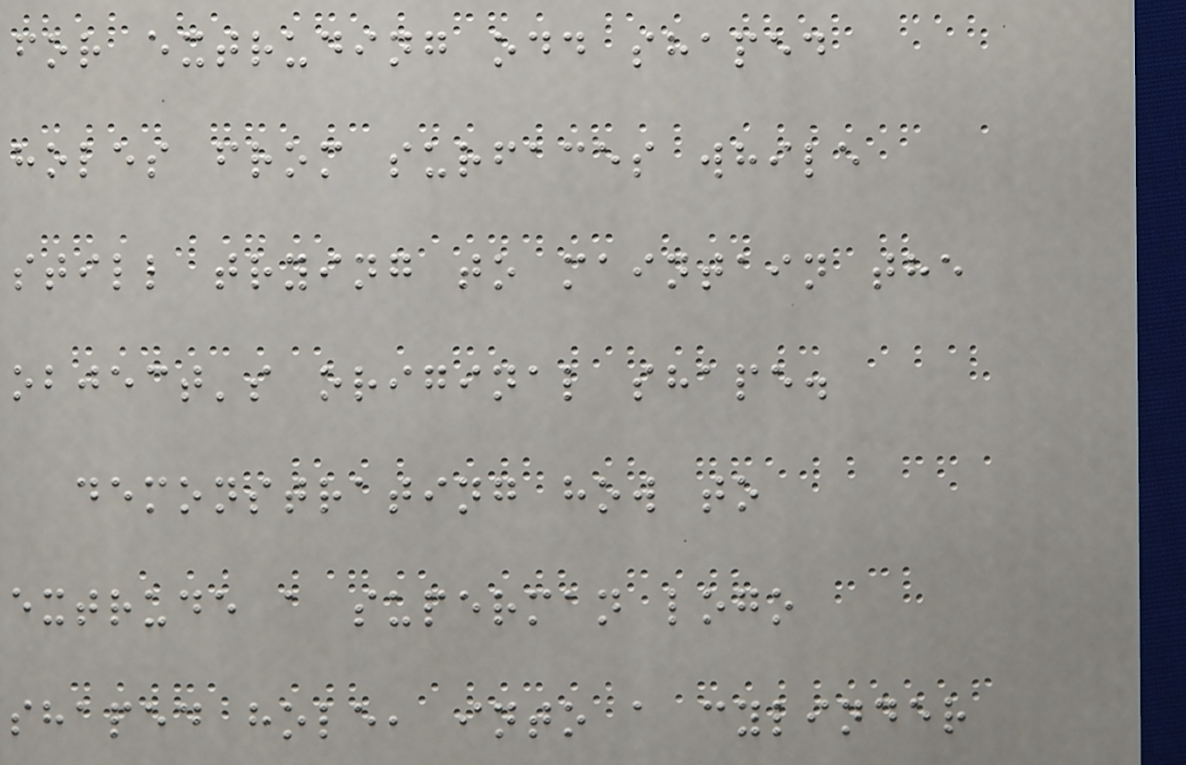for extruding odd shaped
holes from surfaces while
still trying to maintain the
object's original shape.
demonstrating how to
extrude a superman logo
shaped hole, into a cylinder
